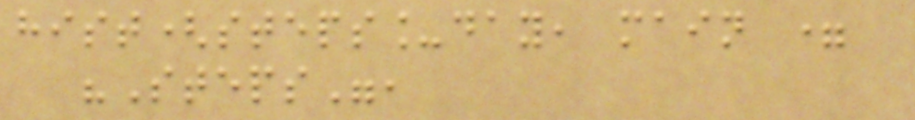hist(steps_day, main =
"Steps",
